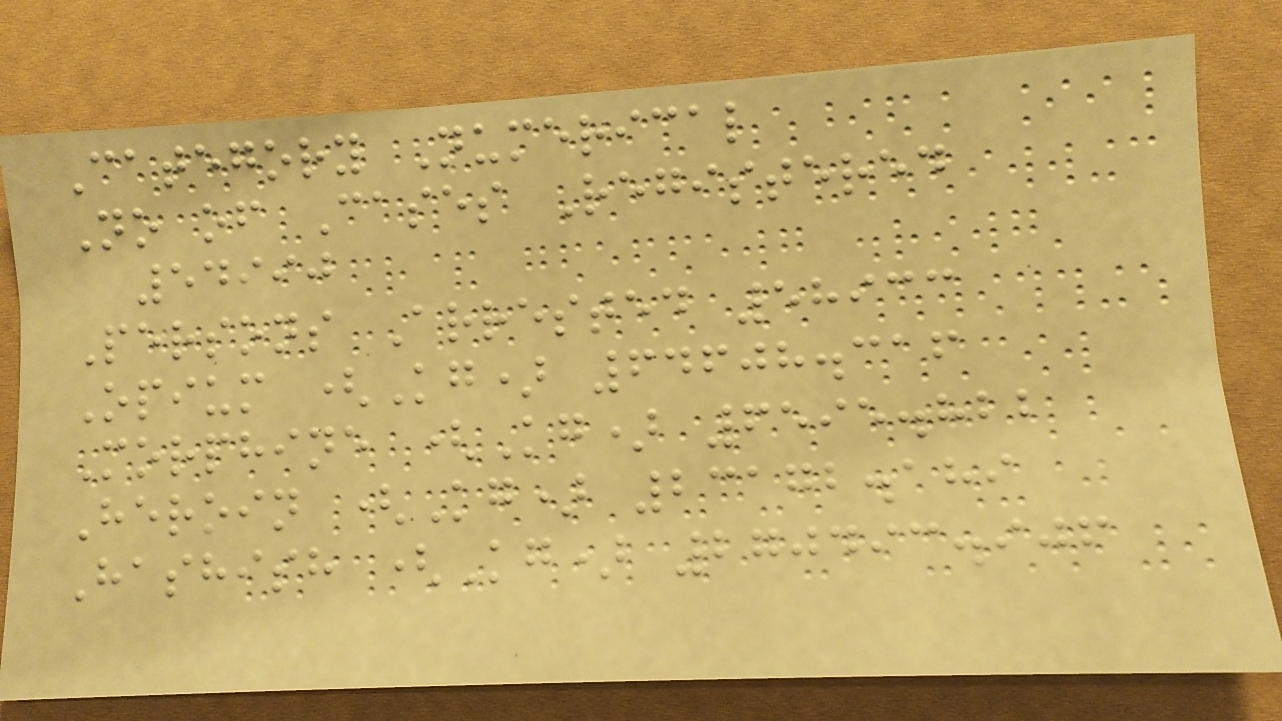Category Numerical
No of Cases Registered
54990
Persons Arrested 58933
Opium (Kg) 64608.316
Morphine (Kg) 6595.822
Heroin (Kg) 23172.189
Hashish (Kg) 270493.906
